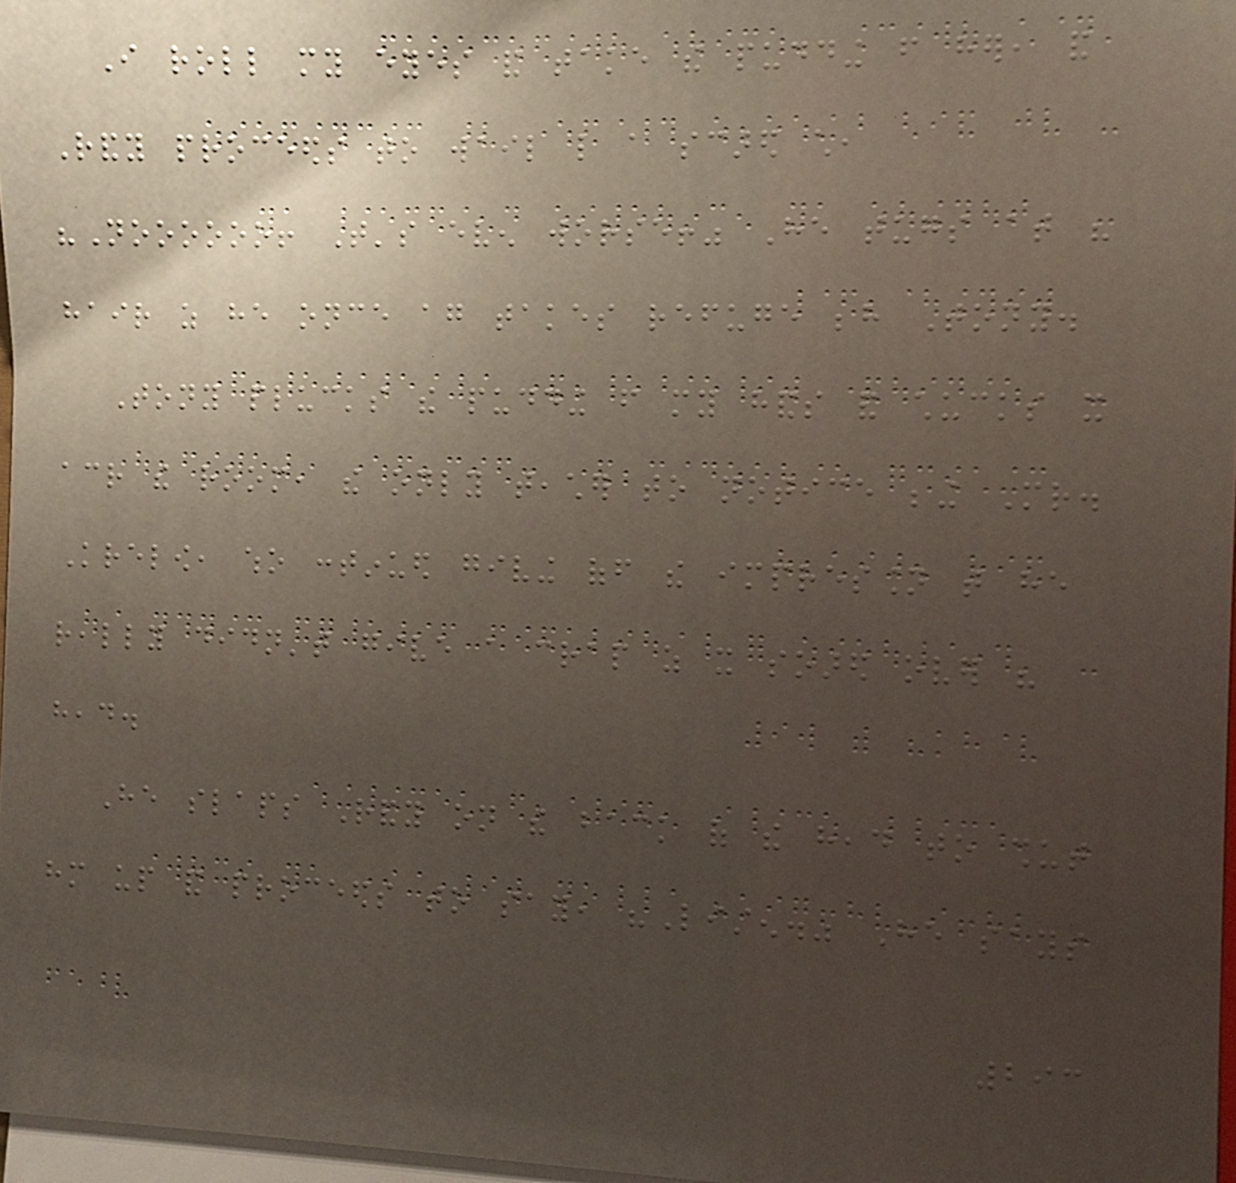I roll my eyes and take the pudding from her, and
Randy proceeds to wail like a scared child,
"Noooooo! That's even worse!" He tugs at his
hair as he once again takes refuge behind Tony.
Tony plucks the pudding from my hands and chucks it
across the room, the only teacher to notice being Mr.
Krelow, who continued giving off the impression that he
really didn't give a crap as it soared over his
head.
He slaps Randy on the back of the head to shut
him up and proceeds to say, "Listen." He says
293
